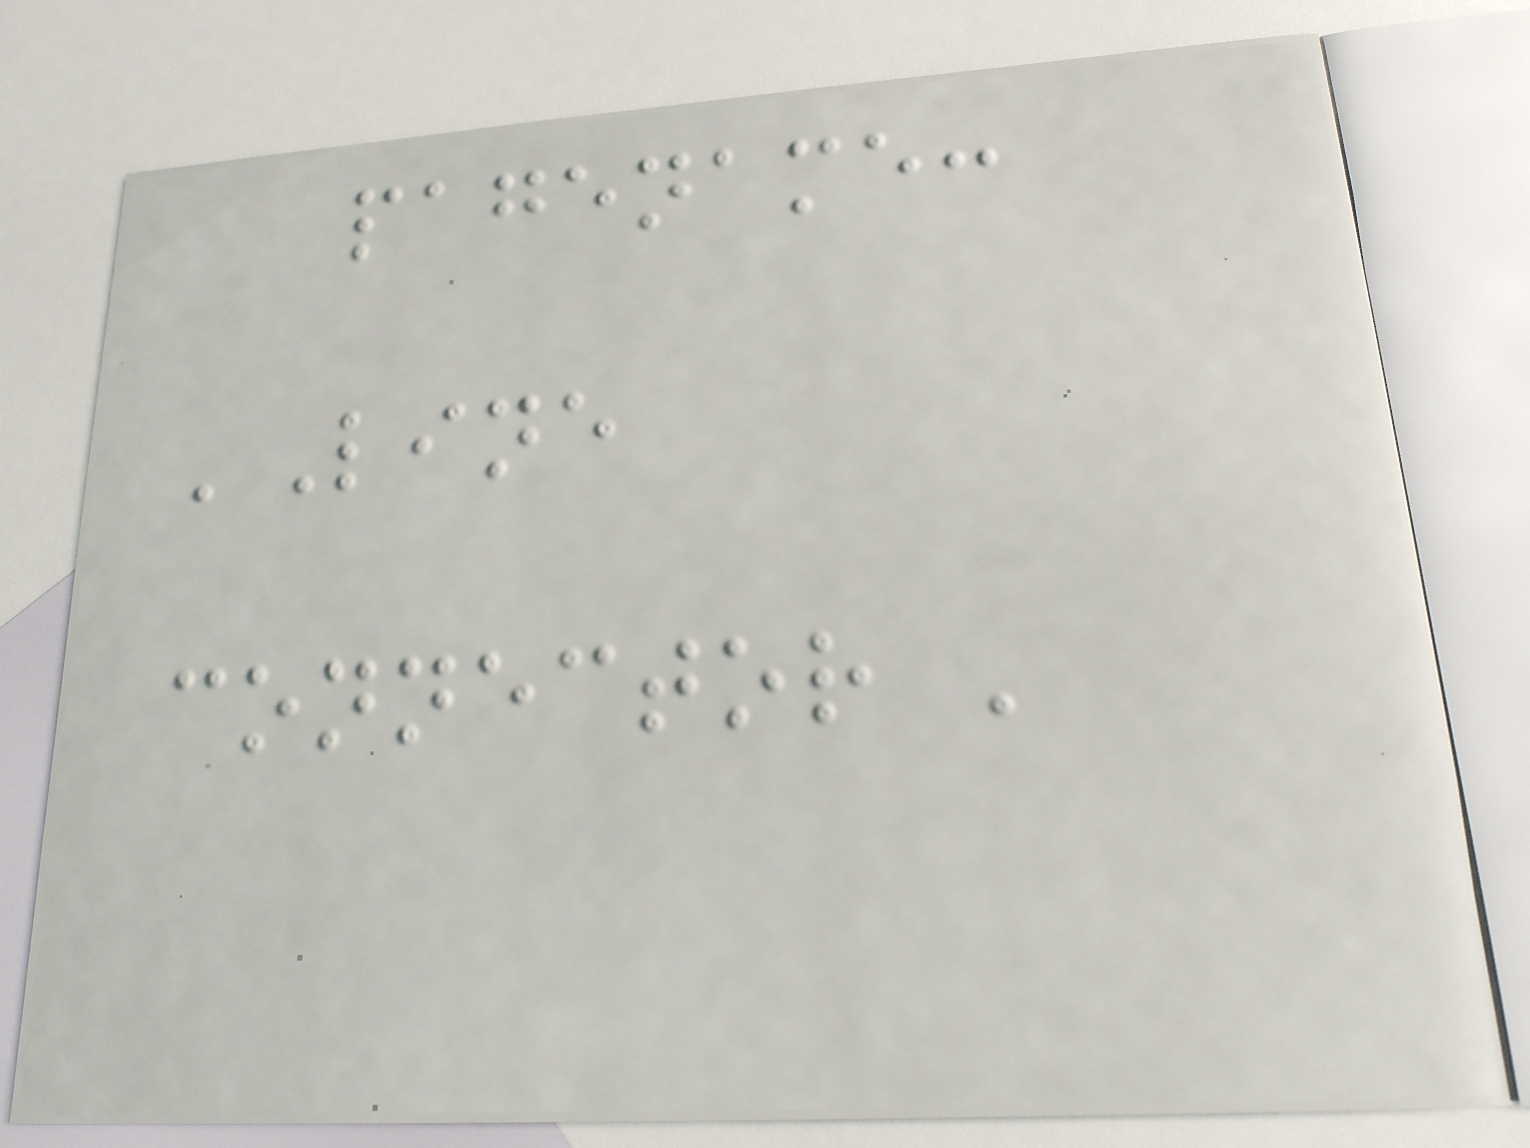pagename:
'Line
connector '
